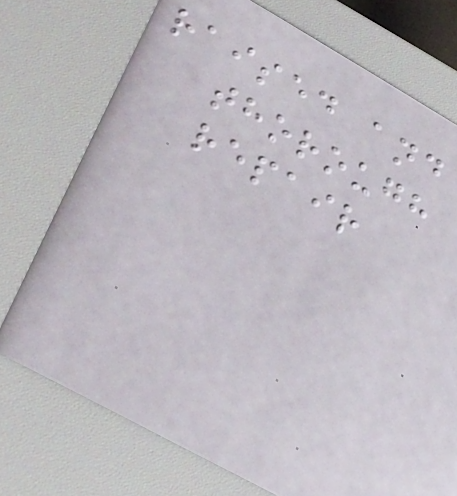raised and
thorough
repair
